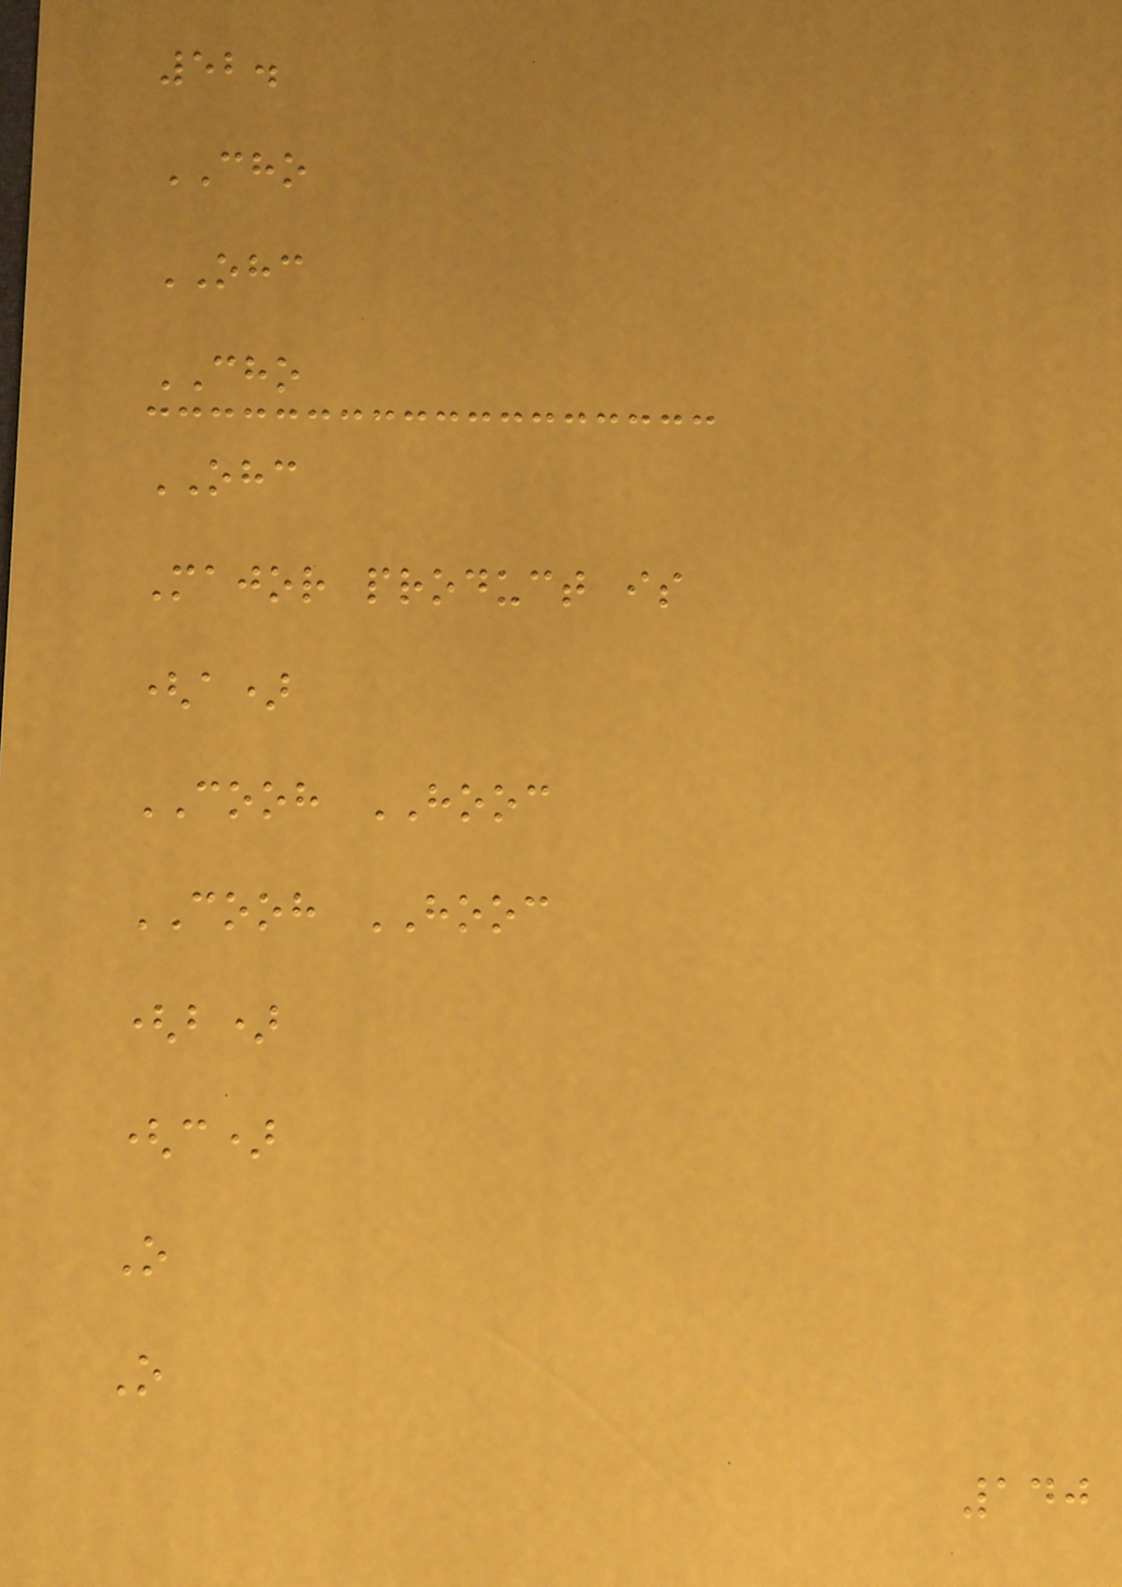52.
CHO
OHC
CHO
OHC
Major product is
(a)
COOH HOOC
COOH HOOC
(b)
(c)
O
O
140
